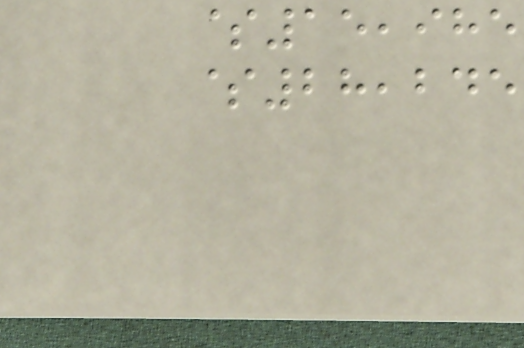$15,985
$28,245
